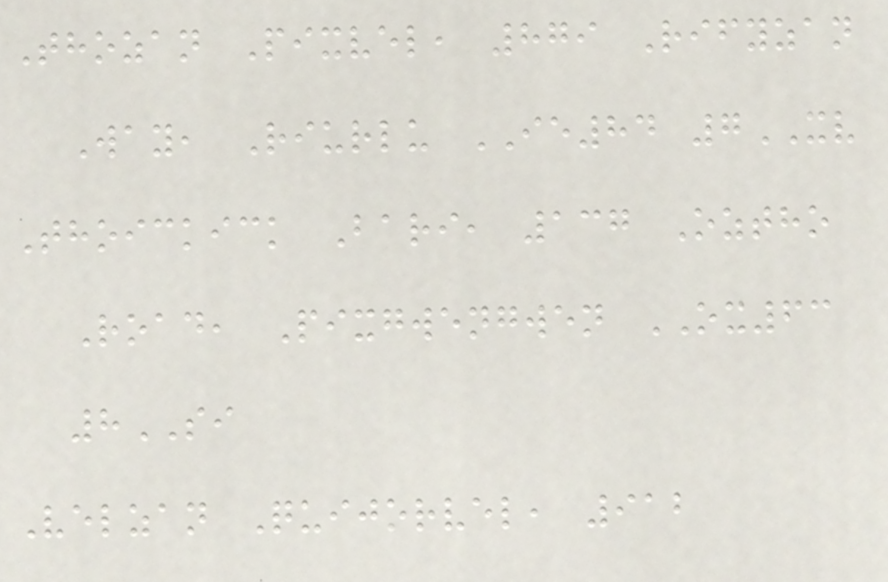Thozan Pixvel, 879 Rifyzan
Way, Riurlu IE84 7XV
Thoickick Bari, 137 Oztho
Road, Pixgwengwen OX63
8SI
Velzan Quijorvel, 912
